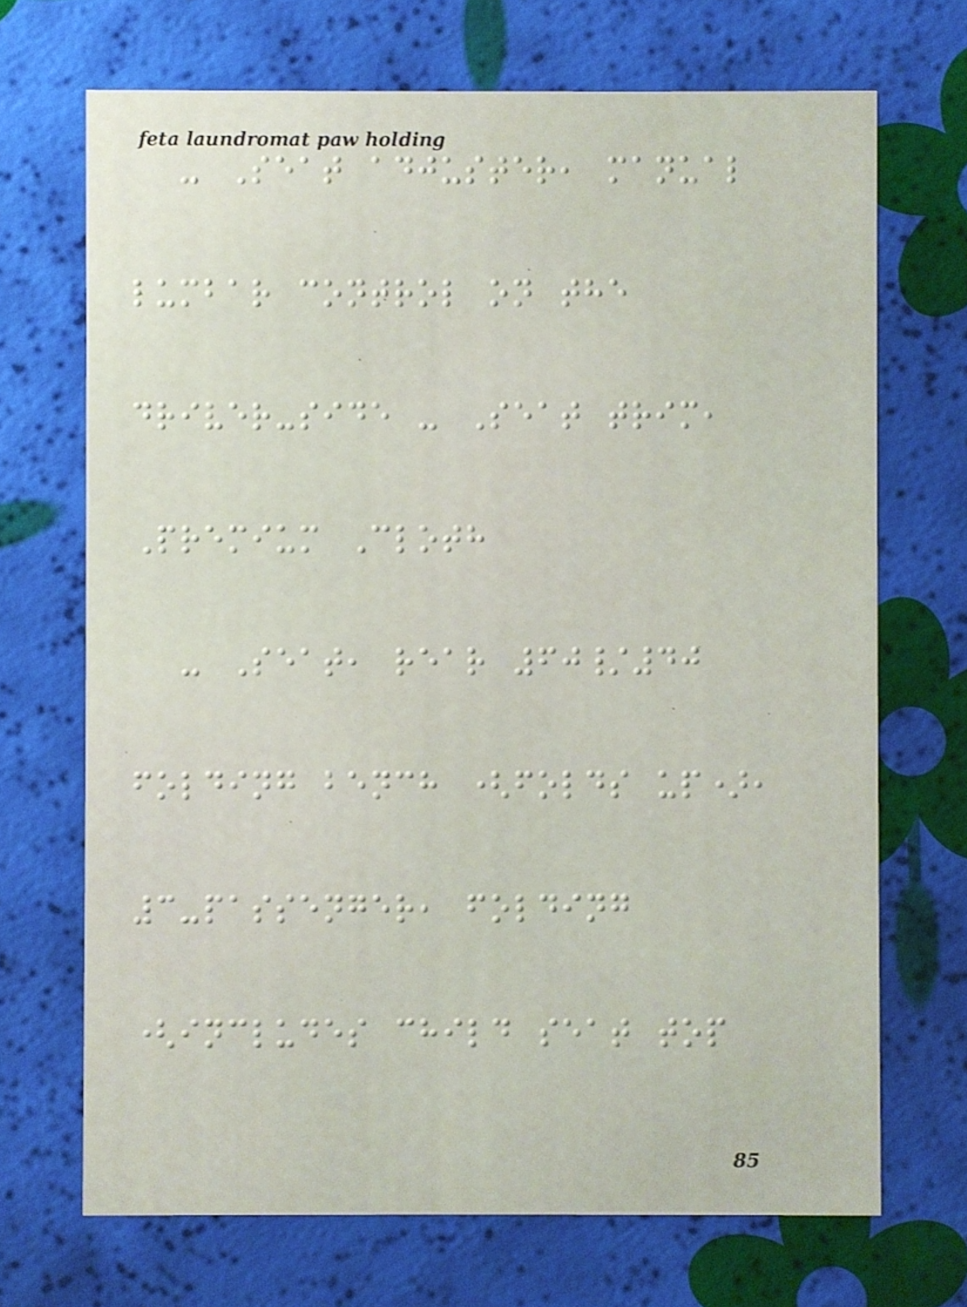- Seat adjuster, manual
lumbar control on the
driver-side - Seat trim,
Premium Cloth
- Seat, rear 60/40
folding bench (folds up),
3-passenger, folding
(includes child seat top
